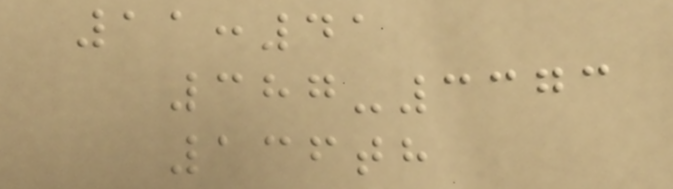11:41
387-3373
136th
